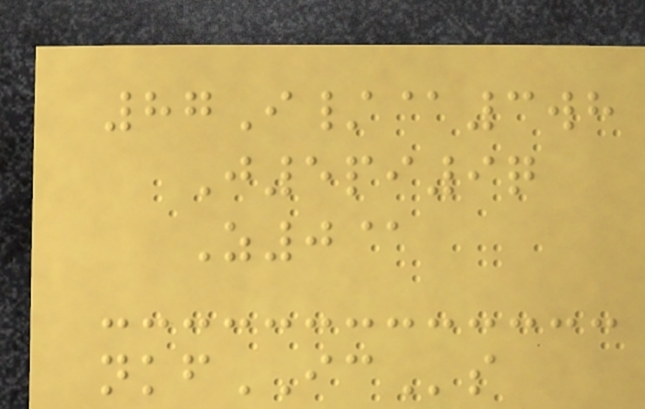87I/@3wh
J5pi9q
Z0@
nkfICs
